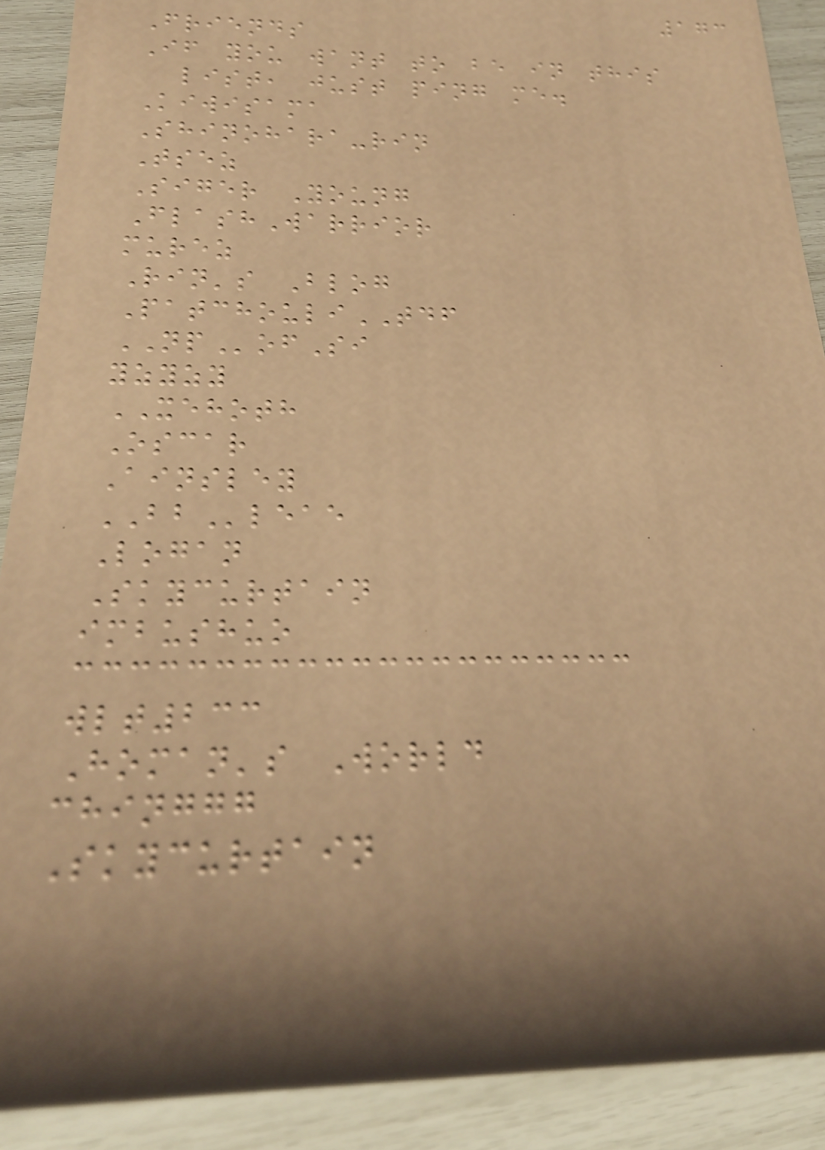173
Friends
If you want to be in this
list, just ping me.
Kiwisama
Shinohara-rin
Tsez
Siger Young
FlashWarrior
murez
Rin's Blog
PatchouliTDF
NPofSi
yzyzy
XEHOTH
Oscar
Ainsley
BBleae
Logan
Skycurtain
imbushuo
wlt233
Homan's World
chinggg
Skycurtain
